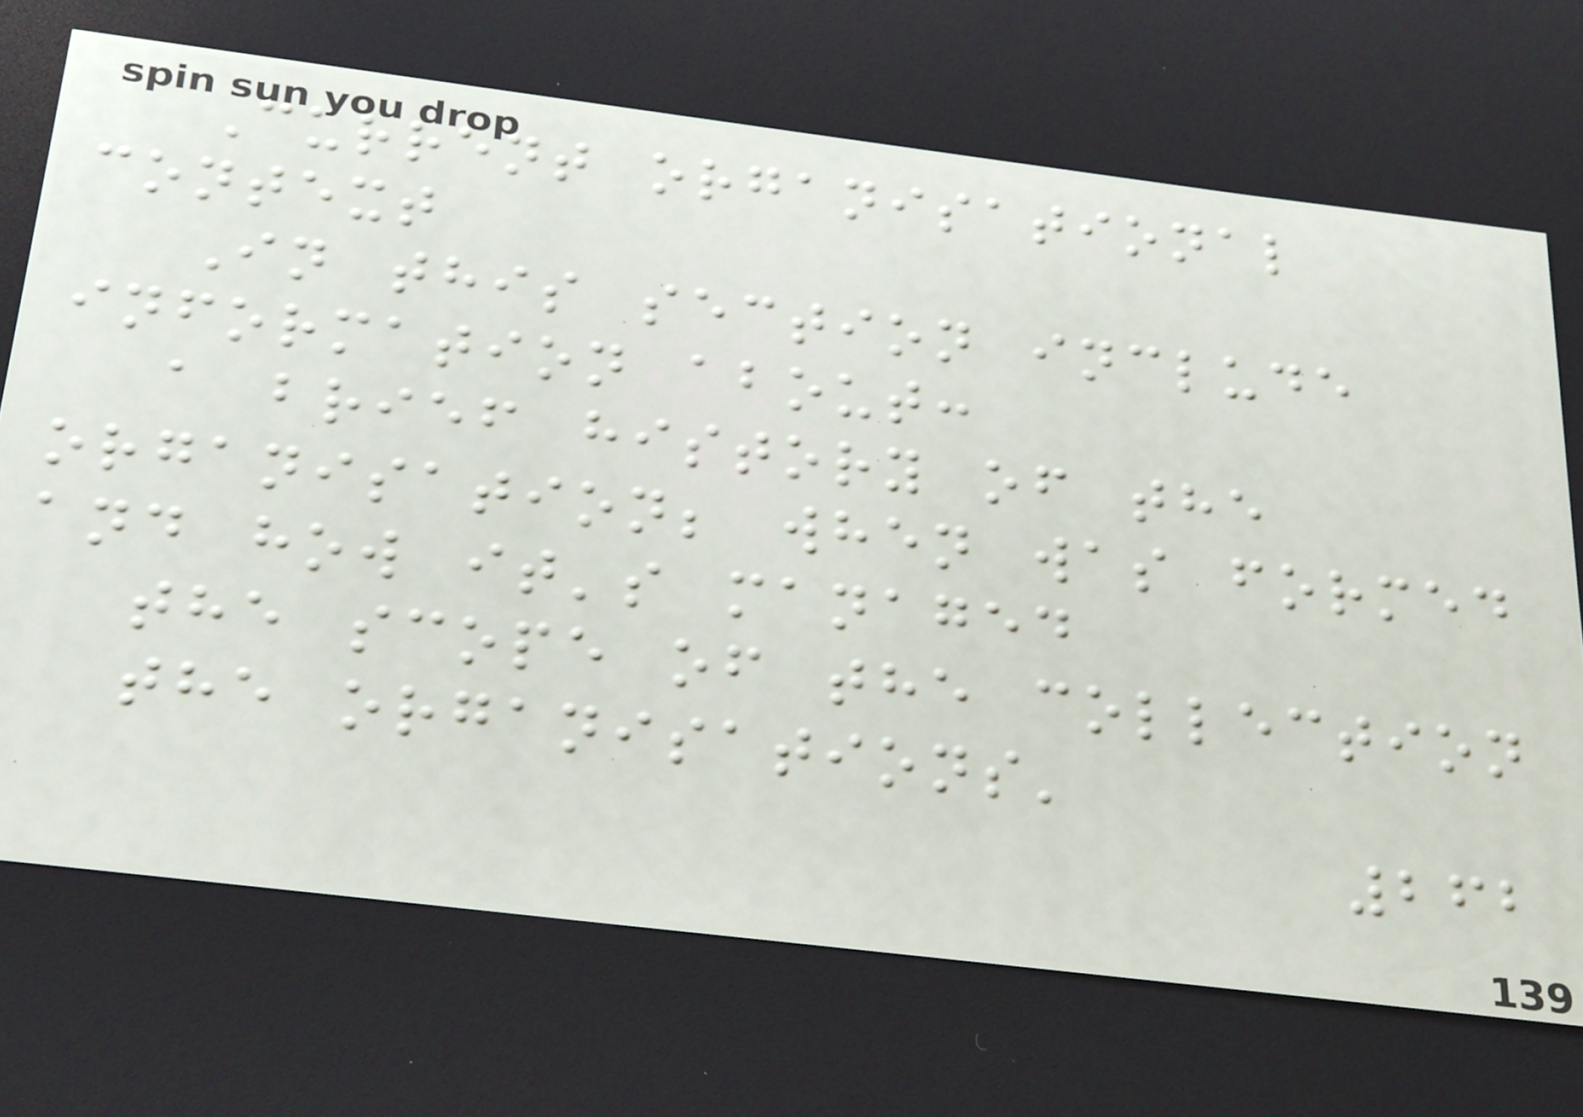Current organisational
context
In this section include
information about:
a brief history of the
organisation; when was formed
and how it's managed
the scope of the collection
the organisations'
262
